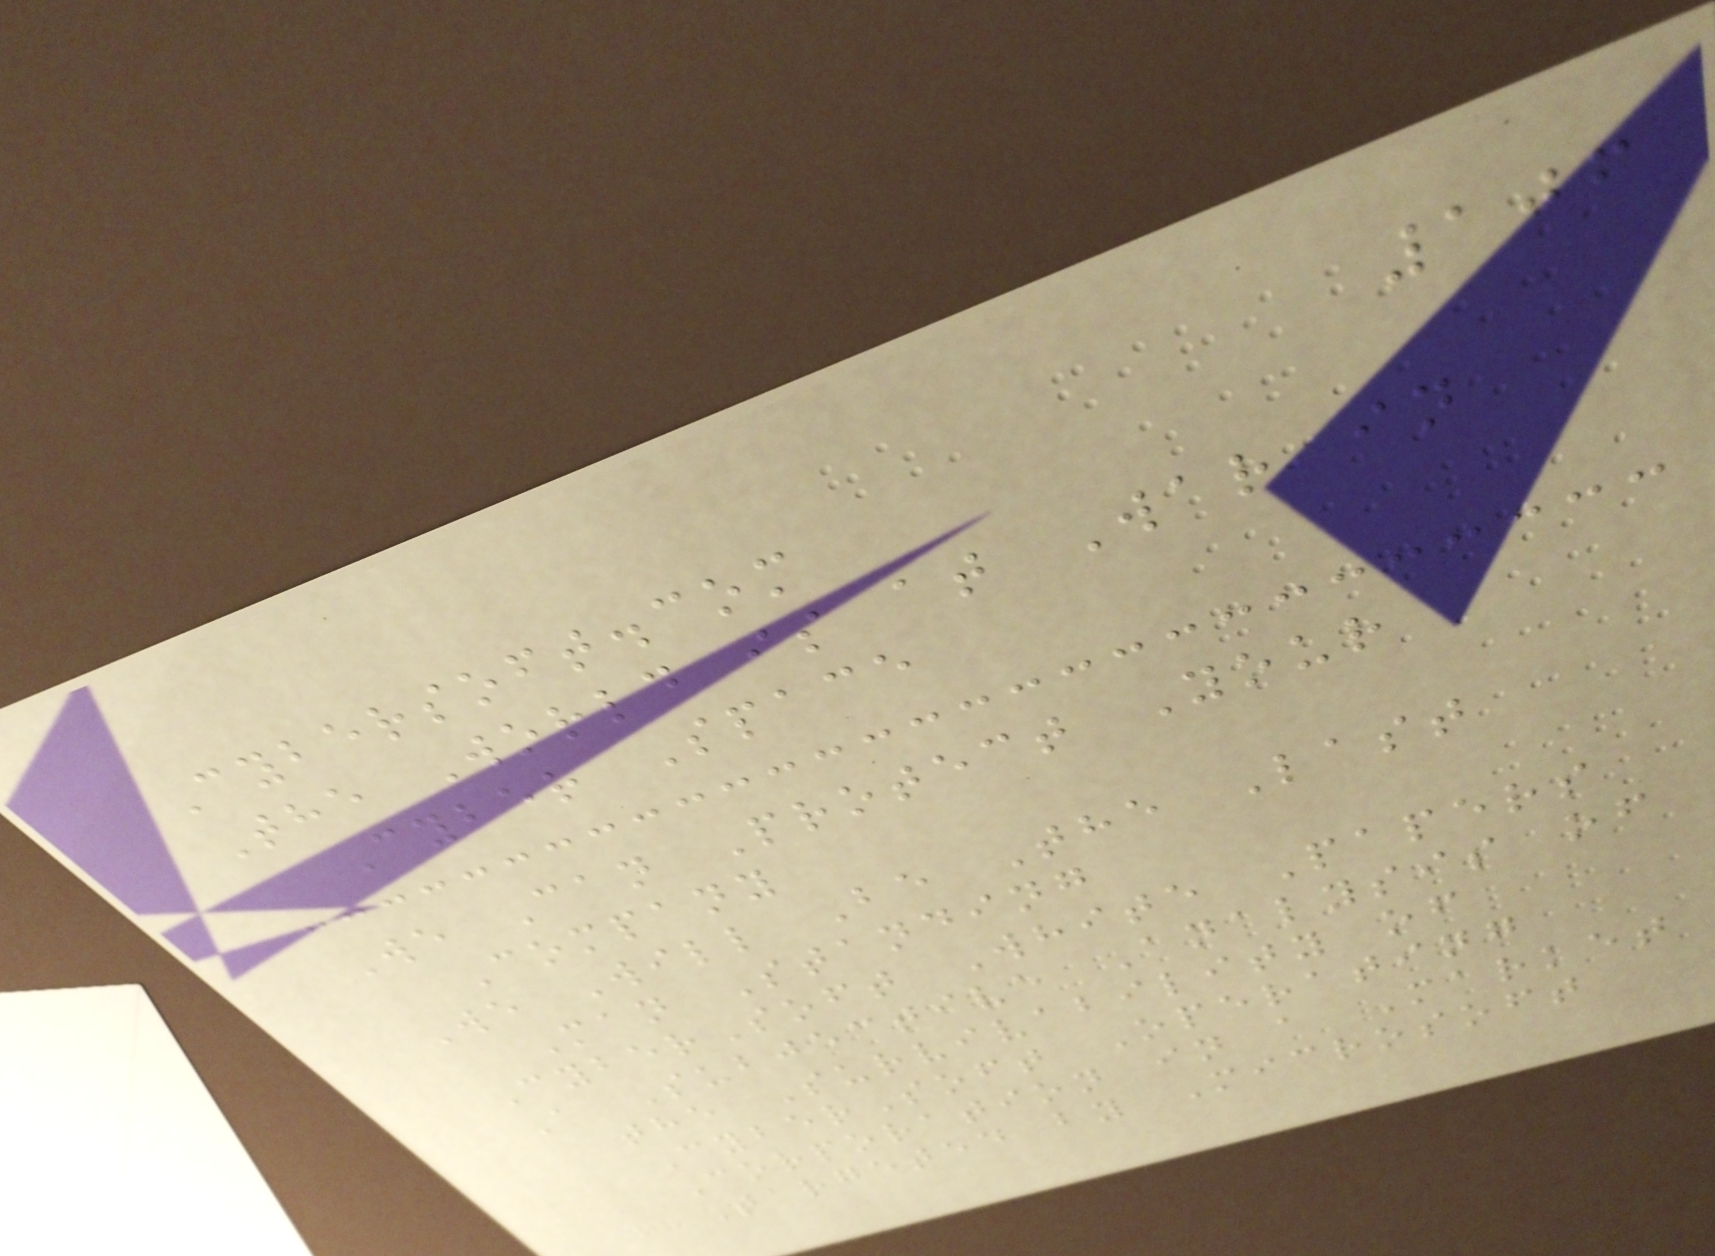106
Cybersoft.com
The World is at War in
Cyber Space
We Can Protect Your
Company
We Will Be The Last
Man Standing
CyberSoft White Papers
A Subjective Analysis of
the Survivability of
CyberSoft Operating
Corporation in a Market
Targeted by Microsoft
